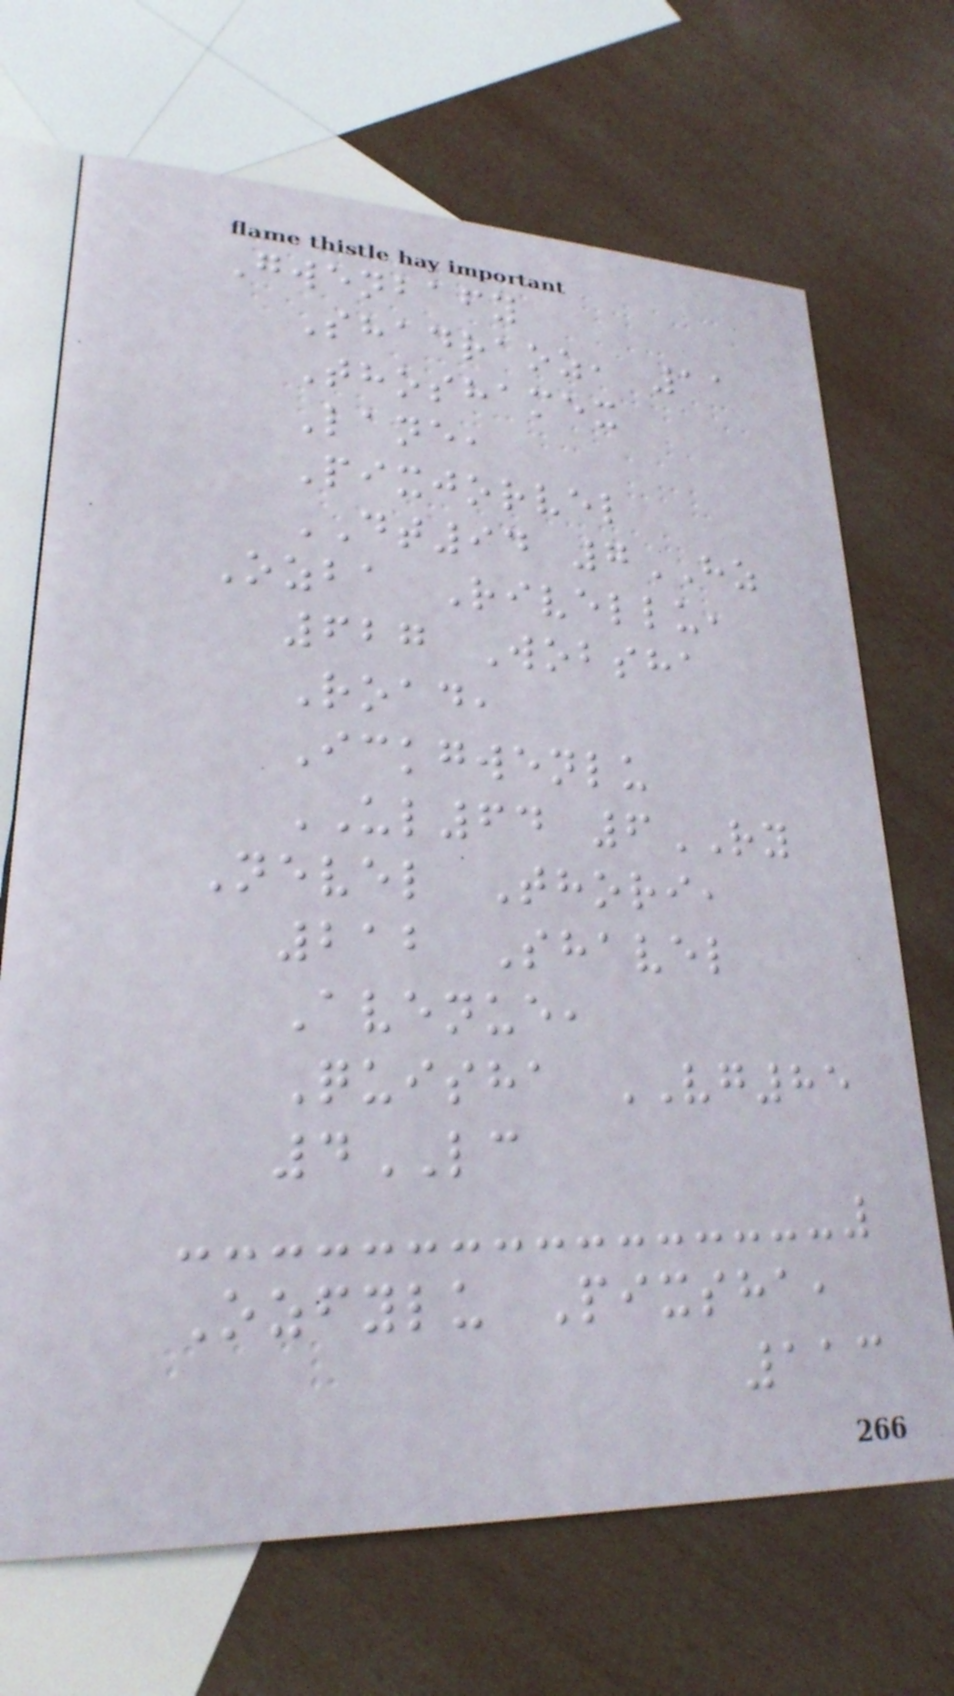Gwenbafy
Shadraoz, 11
Thoshamex
Lane,
Pixjorvel
DT94 7HZ
Ozba Rivellu,
627 Wobsha
Road,
Ickgwenlu
UL64 6RY
Nevel Thori,
212 Shavel
Avenue,
Quisha VG85
4LC
Ozfylu Pixsha,
113
